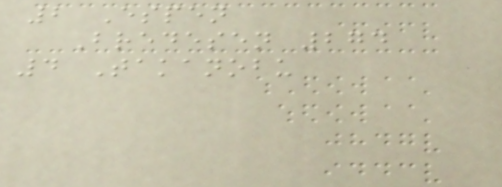2 Espen
Bredesen 274
4 Takanobu
